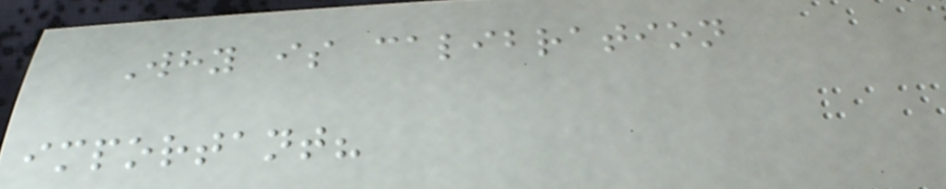Why is calibration
important?
